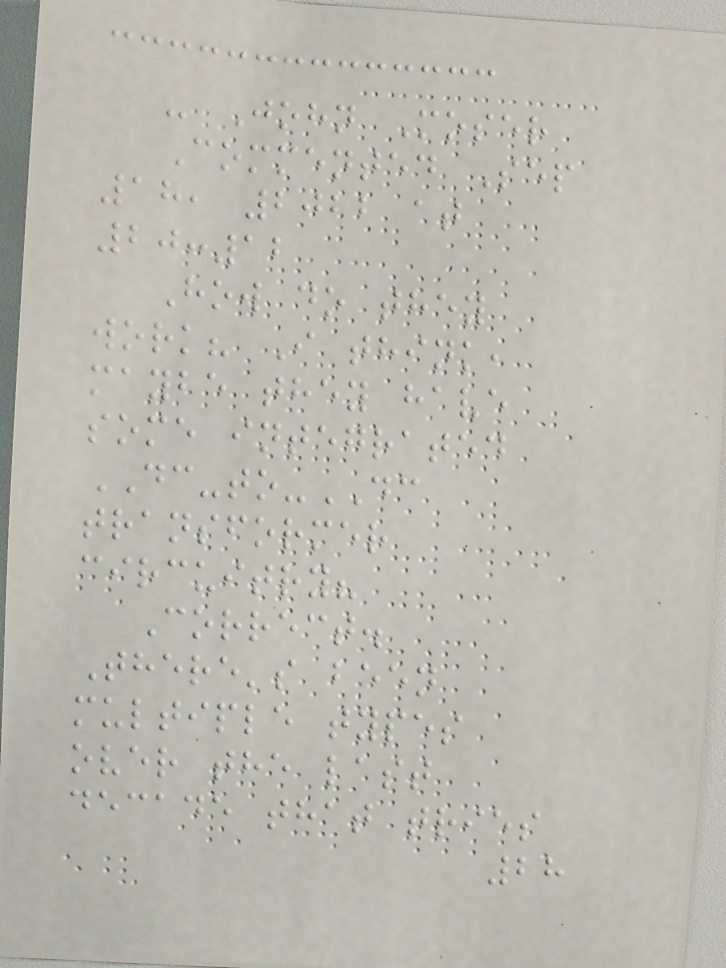- John Moser
Commented Sep
18, 2022 at
20:12
How do they
work? I think,
maybe they have
some integrated
DC-to-DC
transformer
circuitry?
Correct.
There's been
multiple types
over the last
decade that tries
28
